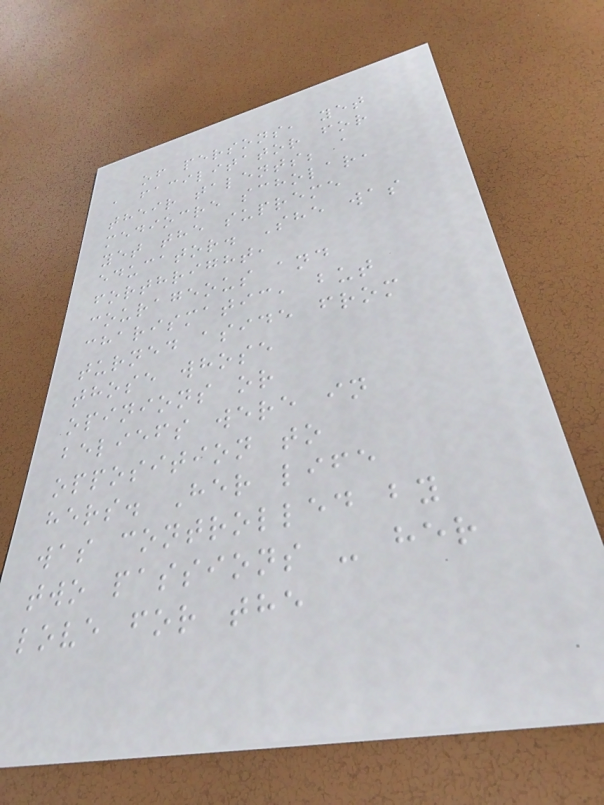of persons, yet
a facilitator for
their talents; a
mediocre scholar,
yet the supreme
educator. She was
forthright,
courageous and
charismatic, but
turned aside from
those whose
opinions or
beliefs were in
opposition to
hers. Her life
was controlled by
two passions - her
love for the
